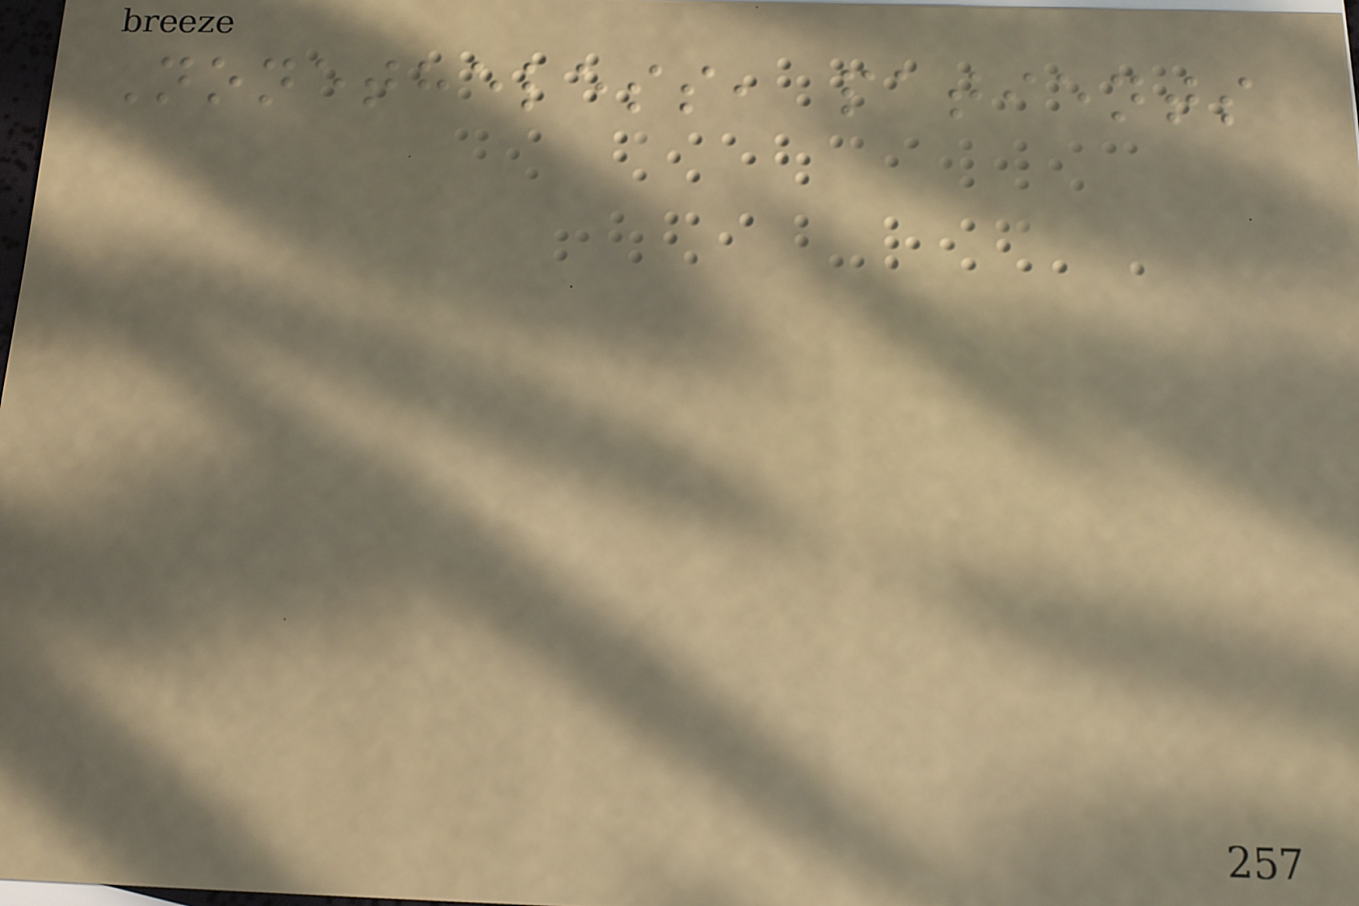Nonetheless, patients
